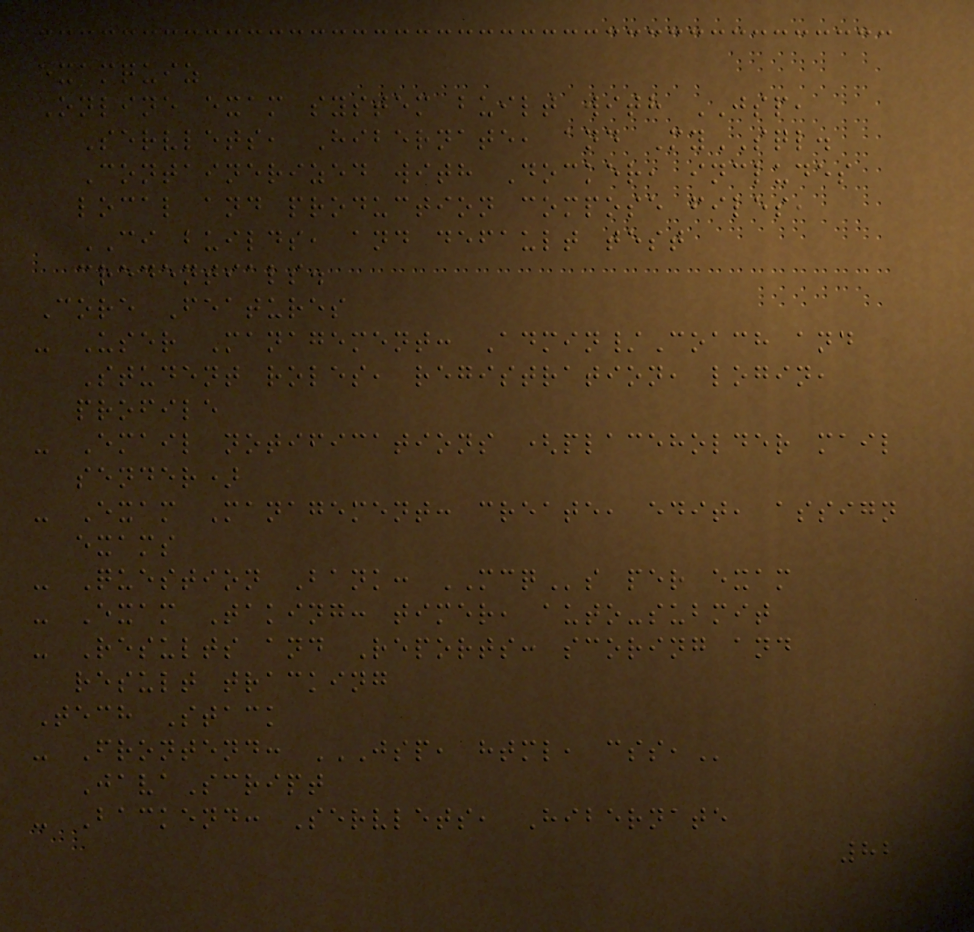examquiz
Online exam system built with JSP,
Servlets, Hibernate, and MySQL.
Containerized with Docker, includes
local and production compose files,
CI builds, and default test
credentials.
Core Features
- User Management: Admin/Coach and
Student roles, registration, login,
profile
- Email notifications (placeholder mail
sender)
- Exam Management: create, edit, assign
exams
- Question Bank: MCQs per exam
- Exam Taking: timer, auto-submit
- Results and Reports: scoring and
result tracking
Tech Stack
- Frontend: JSP, HTML, CSS,
JavaScript
- Backend: Servlets, Hibernate
82
